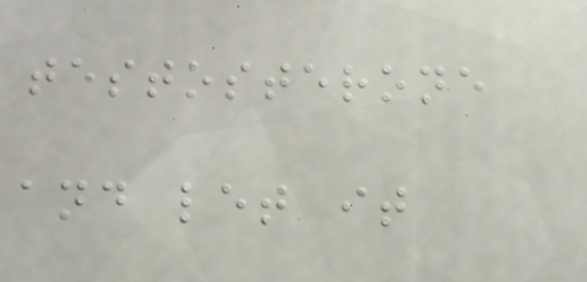testosterone
and let it
